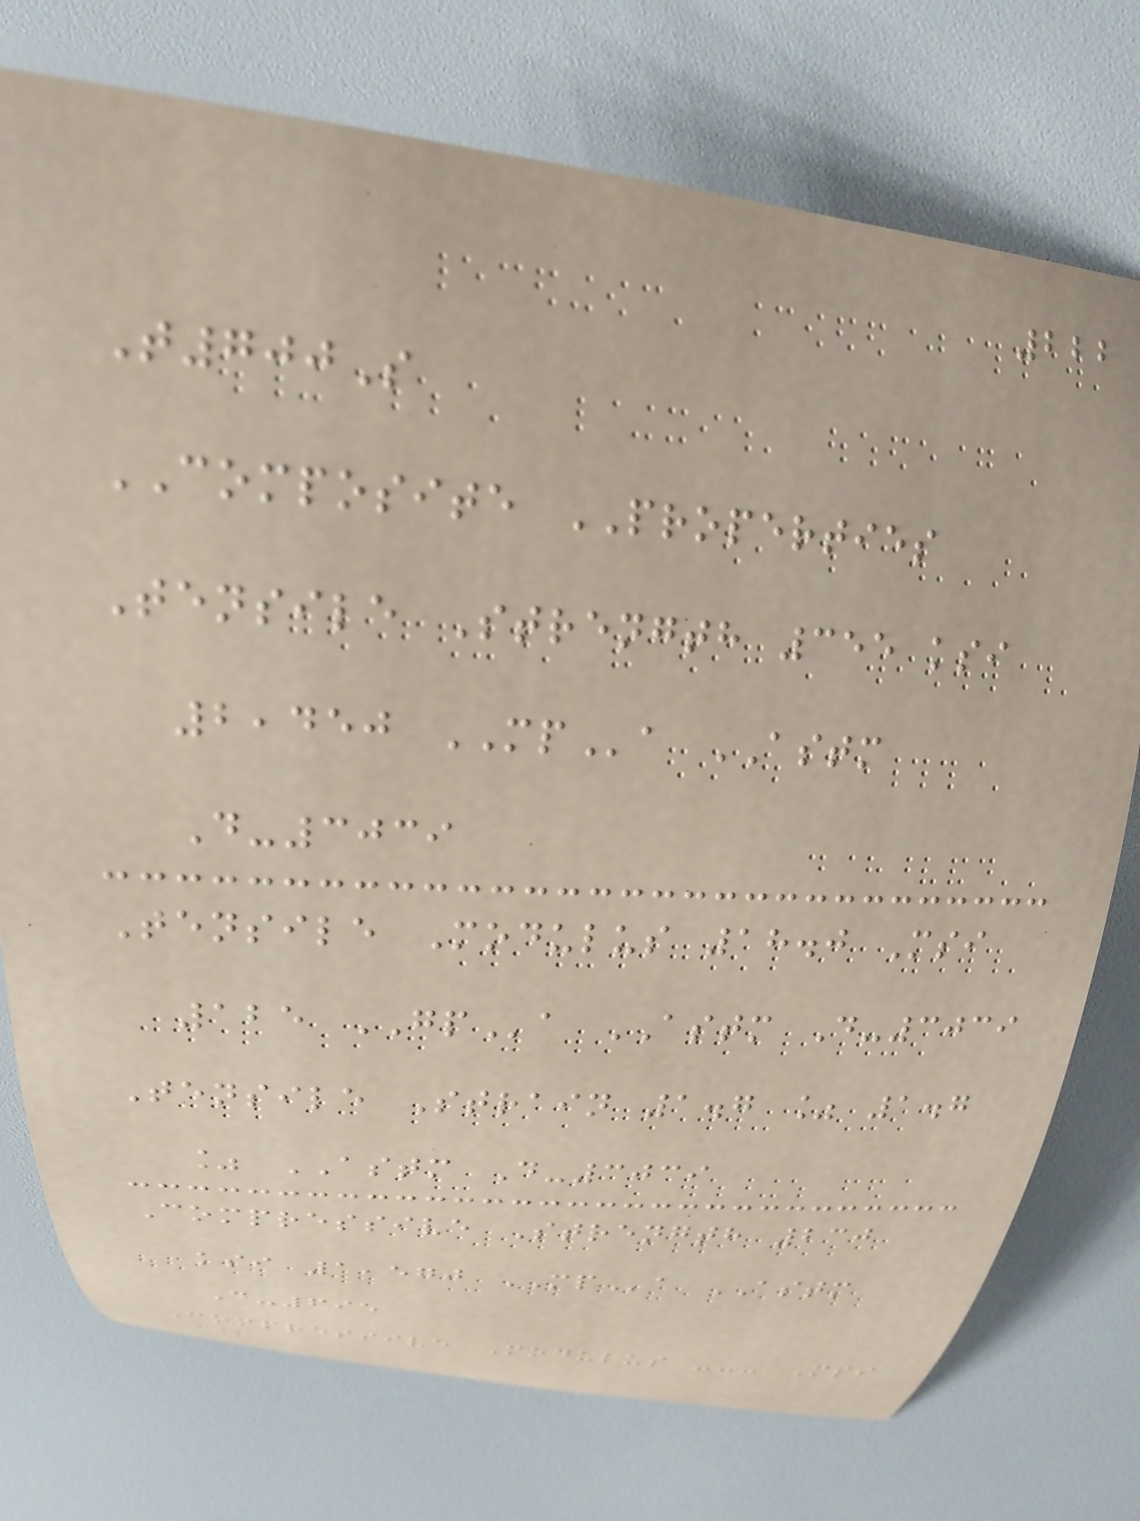222
T700S
COMPOSITE PROPERTIES
Tensile Strength 355 ksi
2,450 MPa ASTM
D-3039
Tensile Modulus 18.0 Msi
125 GPa ASTM D-3039
Tensile Strain 1.7 % 1.7
% ASTM D-3039
Compressive Strength 230
ksi 1,570 MPa ASTM
D-695
Compressive Modulus --- Msi
